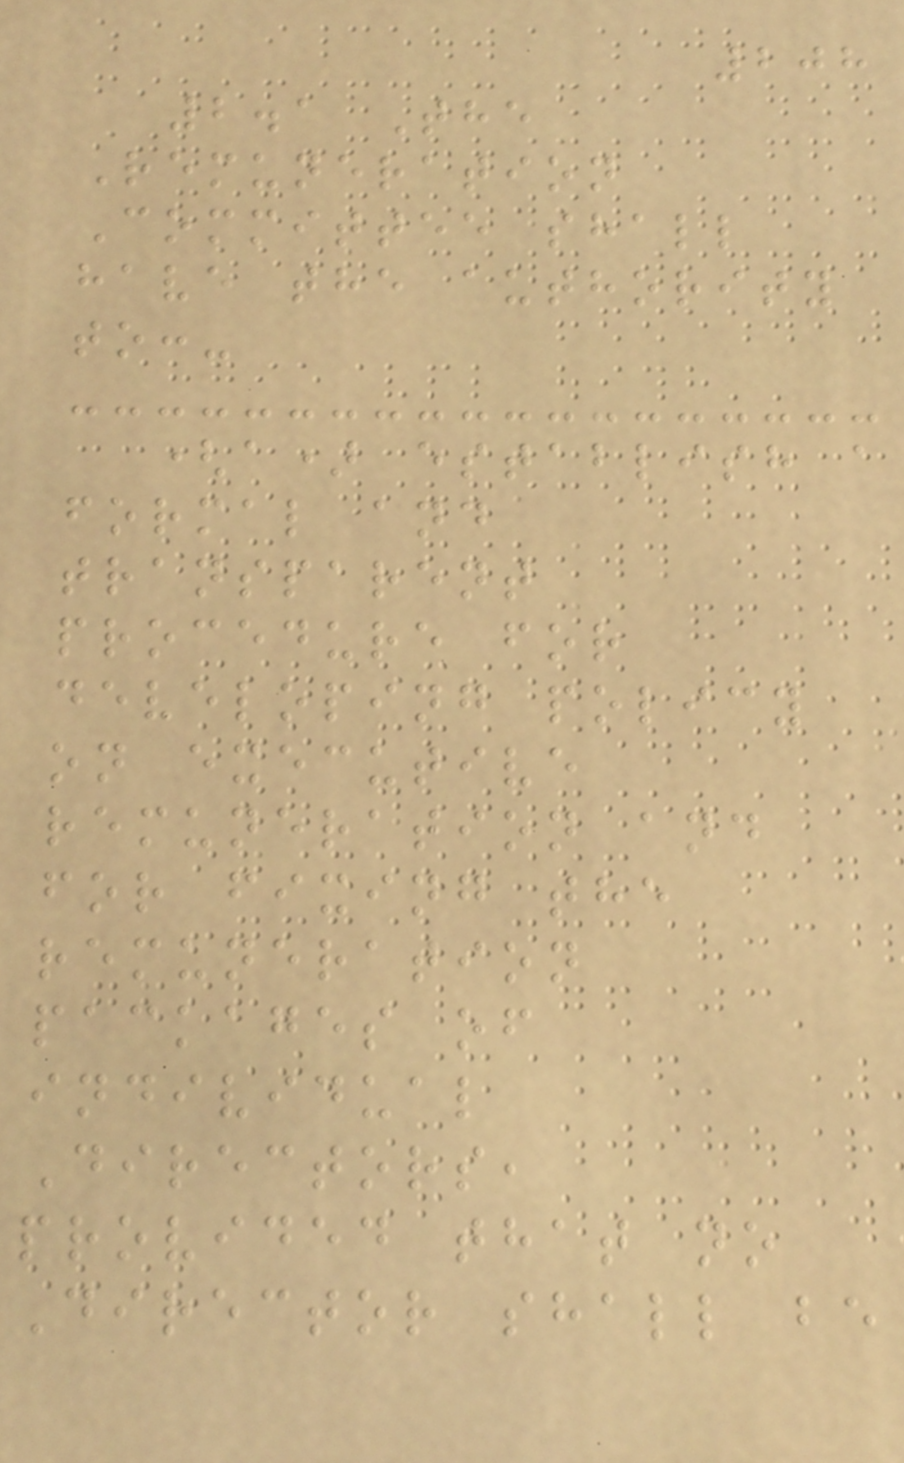208
2.1 The
Remuneration
Committee shall
have the authority
to:-
(a) establish a
formal and
transparent
procedure for
developing policy
on executive
remuneration and
for fixing the
remuneration
packages of
individual
Directors,
provided that no
Director shall be
